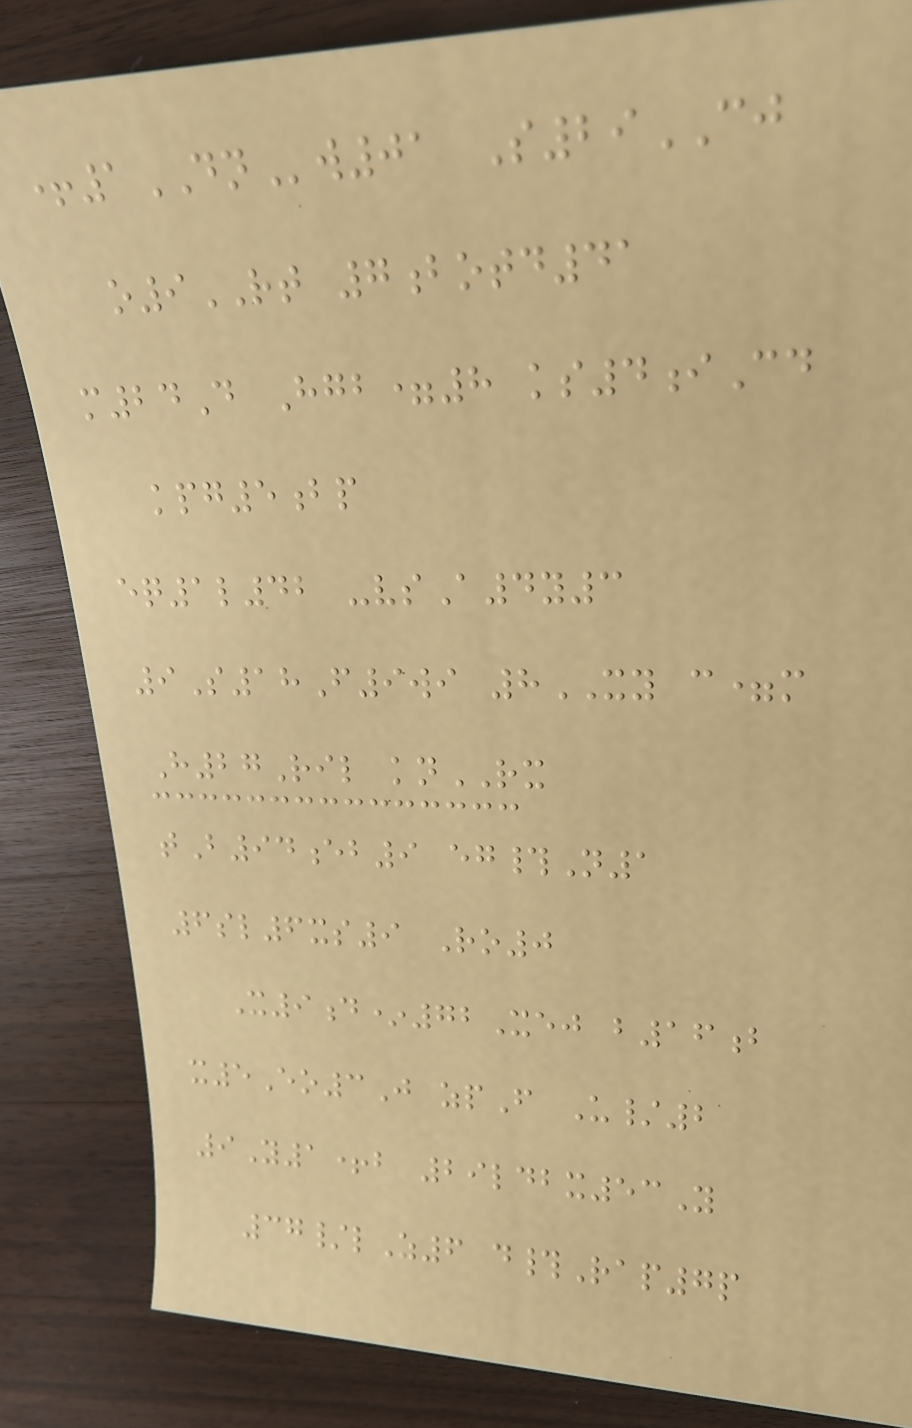+1DNw01 S29CJ
o9RT 7botd41
m24D Hgb=8 ks4iCd
kpg5bp
eq1l42 -vsA4y3
9S18F9wi 8XY c=m
H27Ril knRX
tB94eb9 eg#N1
6sl6xs9 Ro0
X9d*72Xej b16b
x5Eo3J zpF U/2
9Y1+b 29ldbx53Y
37/lZ6 d#Rap7p
